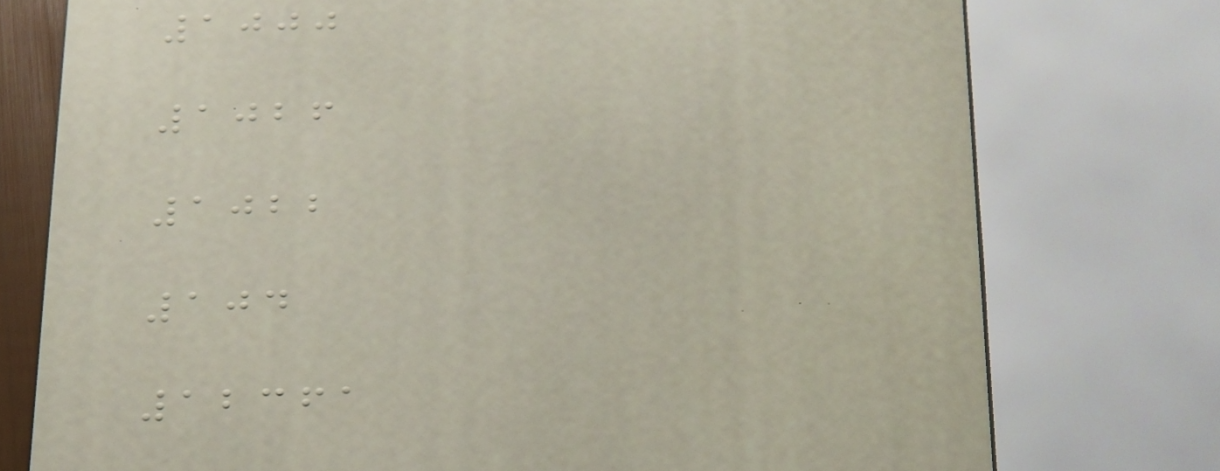1000
1026
1022
104
12361
